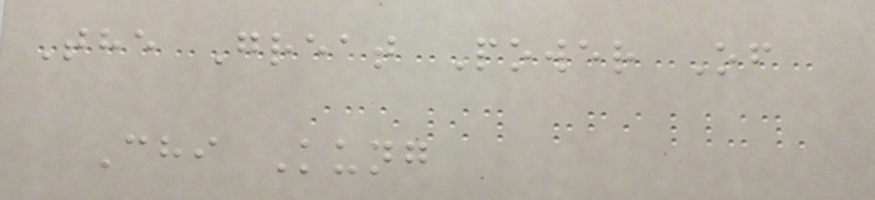The Great Power Of
Chi Kung
